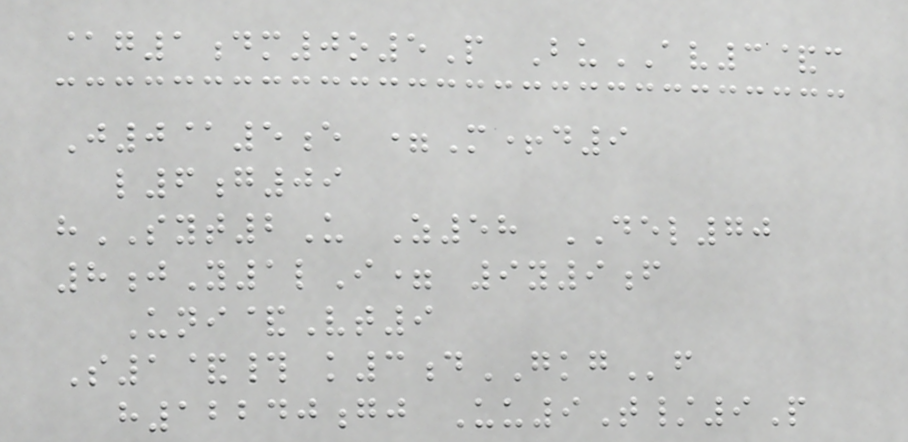@g1dm0o5P BuAV3&c
J0@5e =M+d9
l6g09
hSYT2U Z58 DEL70
8jY1lI= 9y9f
Uni&Vt9
S1&# k3dGKGf
h12240gj Uu9T/9P
